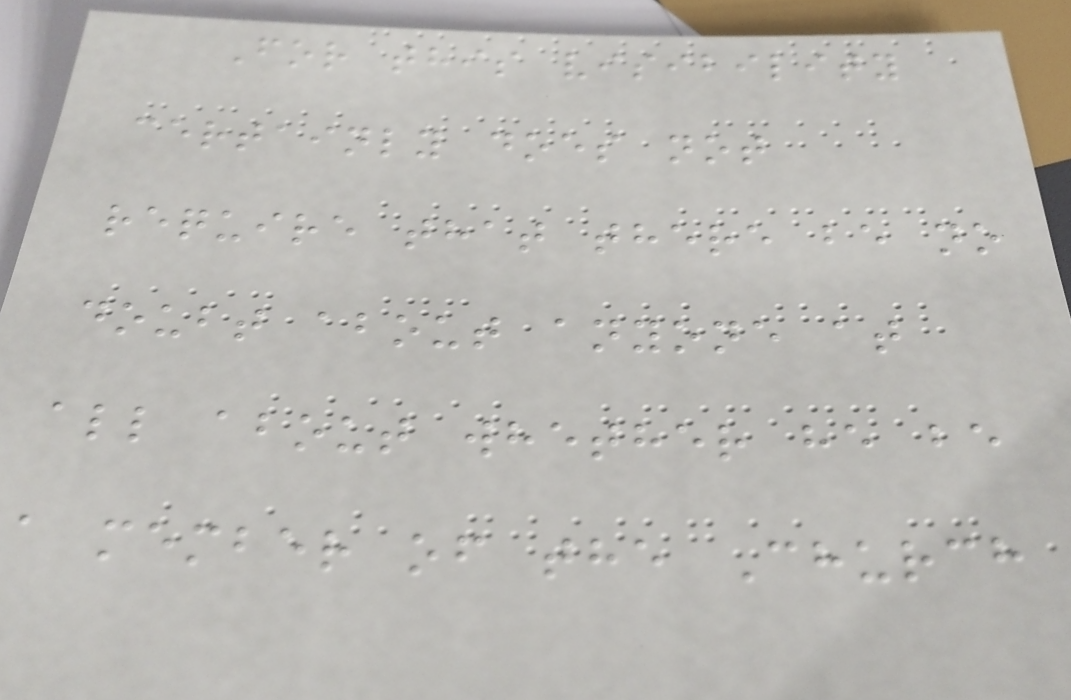For this visibility
certainly does not
require that there be no
doubt about anyone at
all about whether he be
a member of the Church
